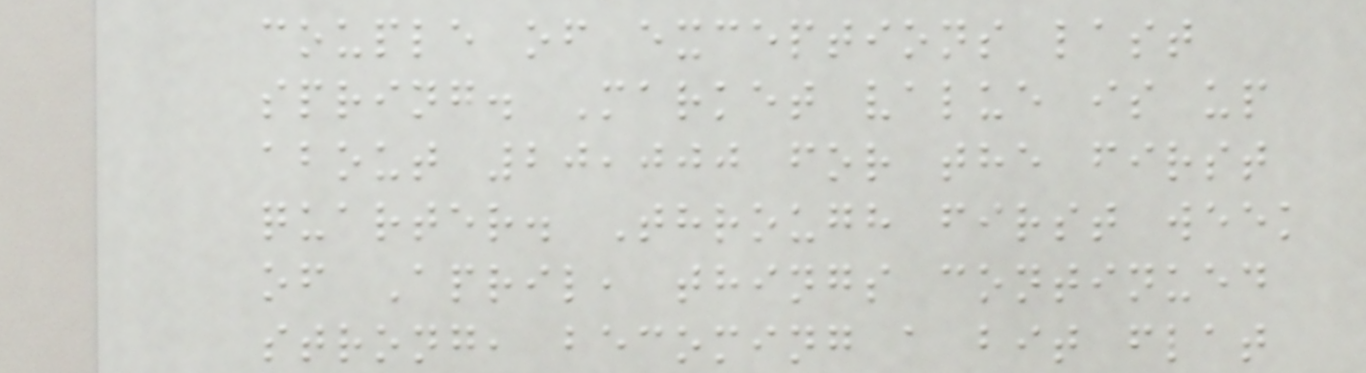couple of exceptions last
spring. Market value is up
about 20,000 for the first
quarter. Through first week
of April, things continued
strong, becoming a bit flat
